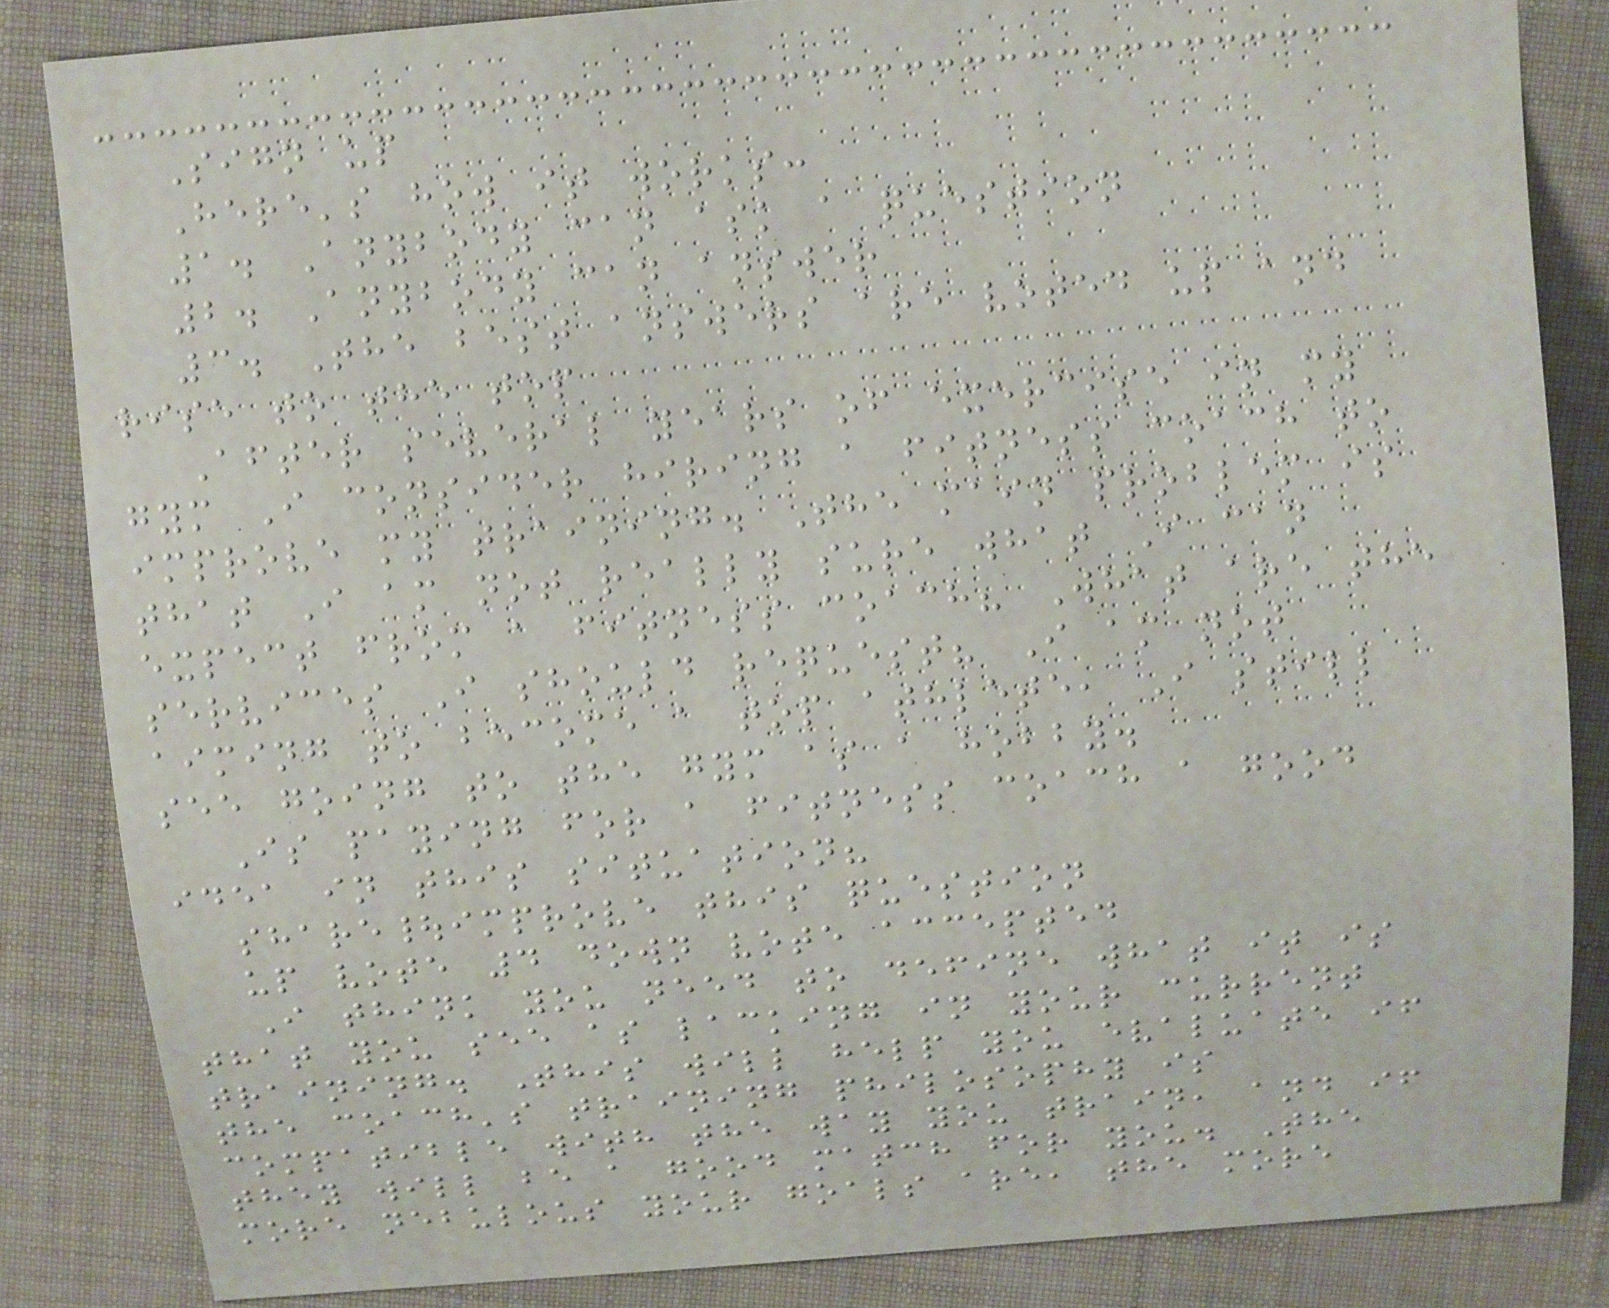Sign up
Here's how it works:
1. Anybody can ask a question
2. Anybody can answer
3. The best answers are voted up and
rise to the top
After several years of exercise in my
gym I consider hiring a fitness coach to
improve my training. The main problem is
that I am not really sure what I can
expect from a fitness coach? What are the
services I should request? I am not
aiming to become a top athlete, I still
see going to the gym as a hobby.
Is paying for a fitness coach a good
idea in this situation?
share|improve this question
up vote 4 down vote accepted
I think you need to define what it is
that you see as lacking in your current
training. This will help you evaluate if
the coach's training philosophy is
compatible with the way you train, and if
they will be a good match for you. The
more nebulous your goals are, the more
